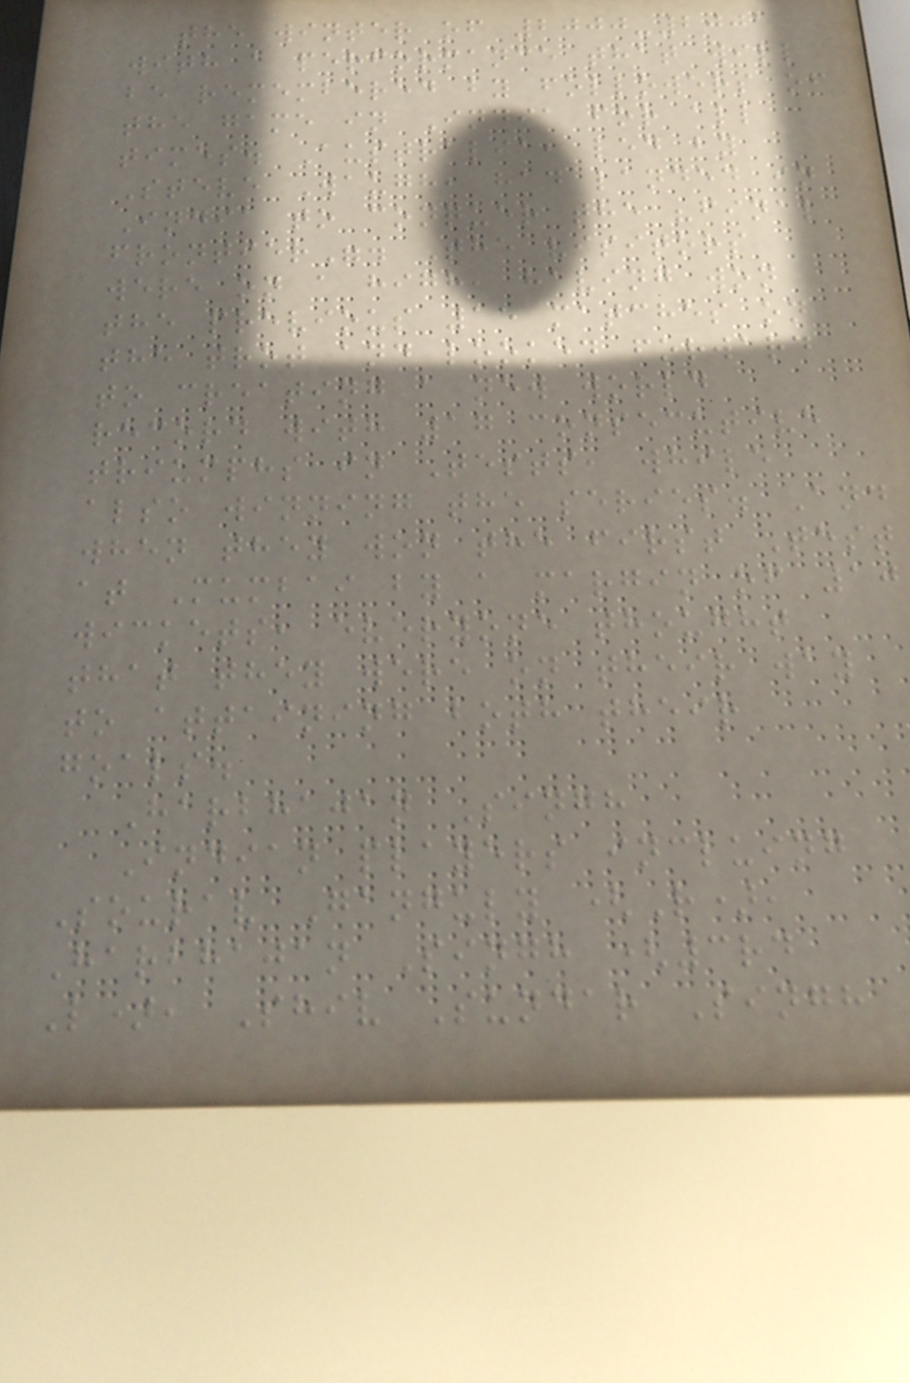the winter of 2000-2001
with a performance that will
be remembered by followers of
the game in India for all
times. Australia, led by
Steve Waugh, had landed in
India to conquer the "final
frontier". The visitors
were on a high, having won
the previous 15 matches on
the trot and looked forward
to creating a new world
record with 17 consecutive
triumphs in Tests, while
also winning the series. And
when they won the first Test
at Mumbai by a margin of 10
wickets, everyone thought
that they were on their way
to attaining both their
goals.
Harbhajan Singh
Indian players incluing
Sourav Ganguly (R),
Harbhajan Singh (3rd
L), Shiv Sundar Singh
